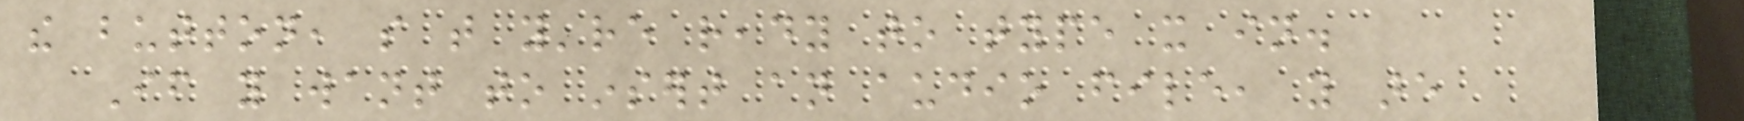the button, so that you're ready to type it in.
If you want to insert an audio file, you are
